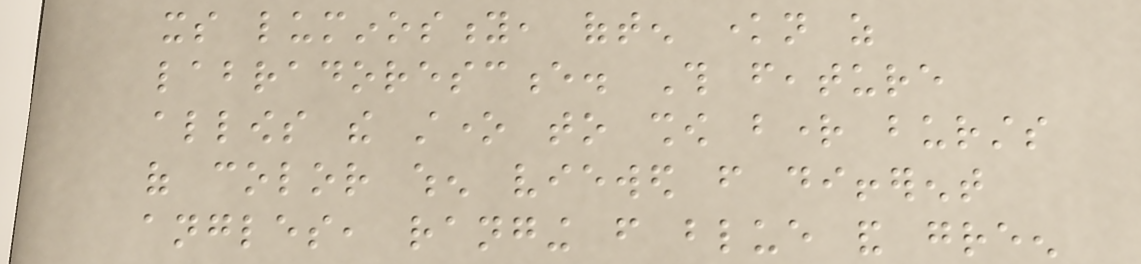its luminosity, often known as
labradorescence. This feature
allows the stone to show bright bursts
of color when viewed from different
angles, ranging from blue and green
